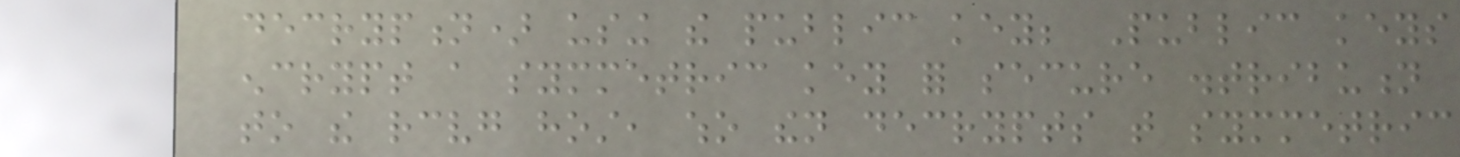decryption) using the public key; Public keys
encrypt a symmetric key for secure distribution
to the receiving host, who then decrypts that symmetric
